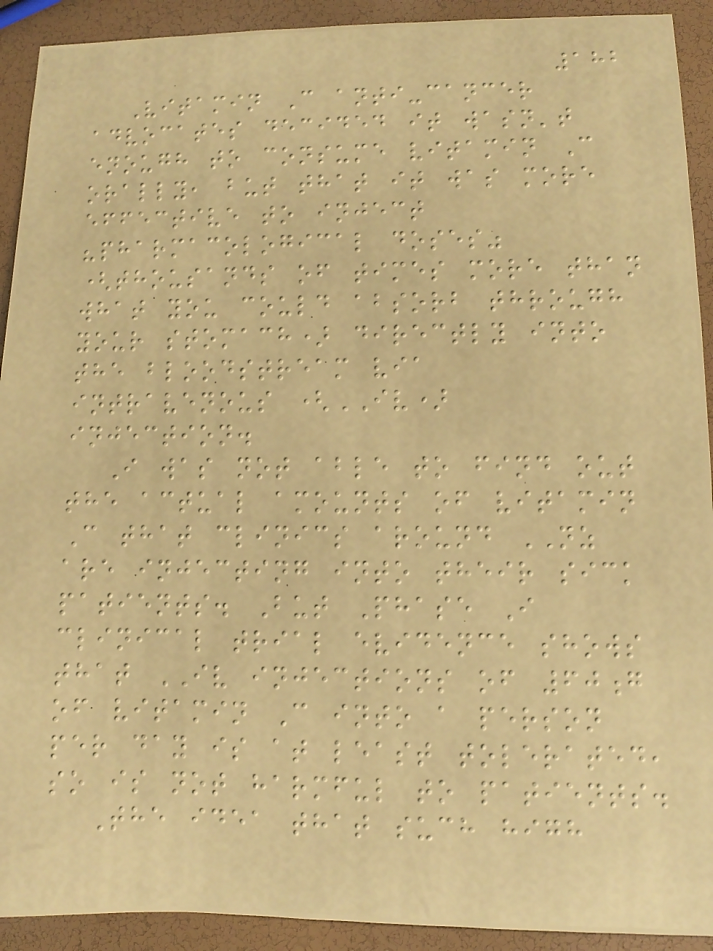182
Vitamin C anti-cancer
advocates decided it wasn't
enough to consume vitamin C
orally, but that it was more
effective to inject
"pharmacological doses"
(thousands of times more than
what you could absorb through
your stomach) directly into
the bloodstream via
intravenous (IV)
injection.
I was not able to find out
the actual amounts of vitamin
C that clinics around NZ
are injecting into their sick
patients. But Phase I
clinical trial evidence shows
that IV injections of 60g
of vitamin C into a person
per day is at least tolerated,
so is not harmful to patients.
The idea that such high
